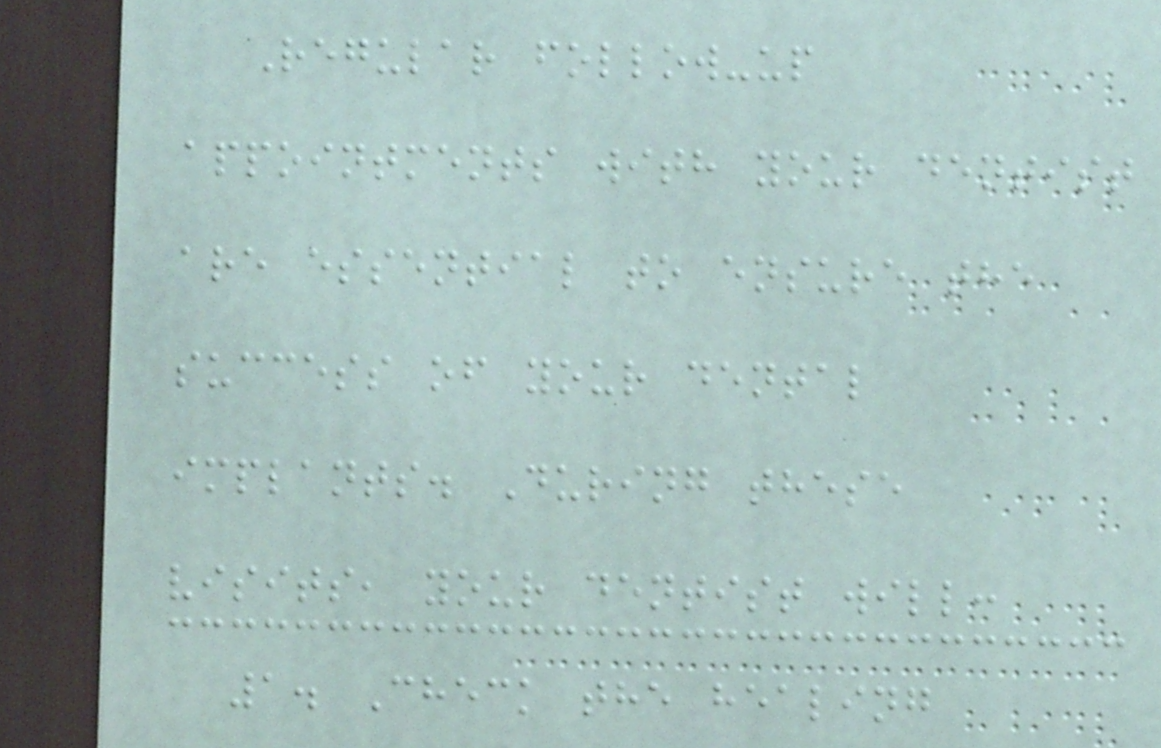Regular follow-up
appointments with your dentist
are essential to ensure the
success of your dental
implants. During these
visits, your dentist will:
1. Check the healing
